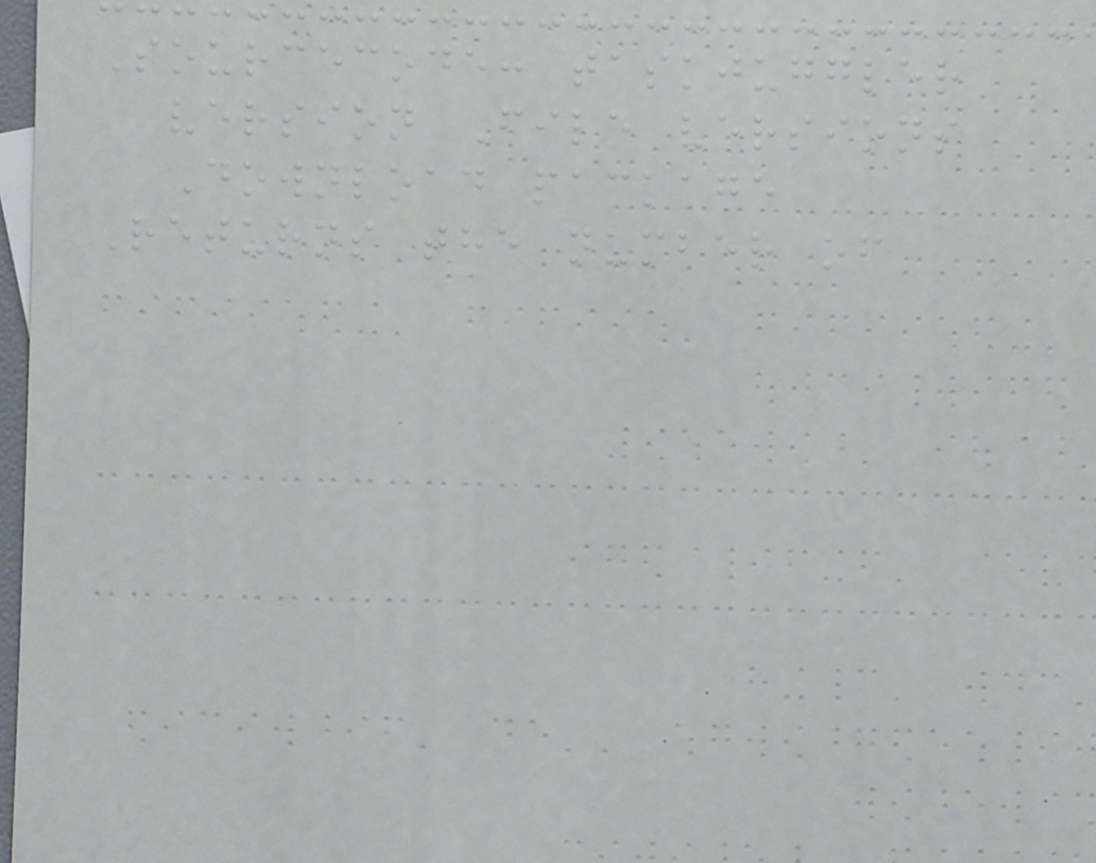Sourcecode: taskjuggler
version File versions
Download package
Returns the number of
